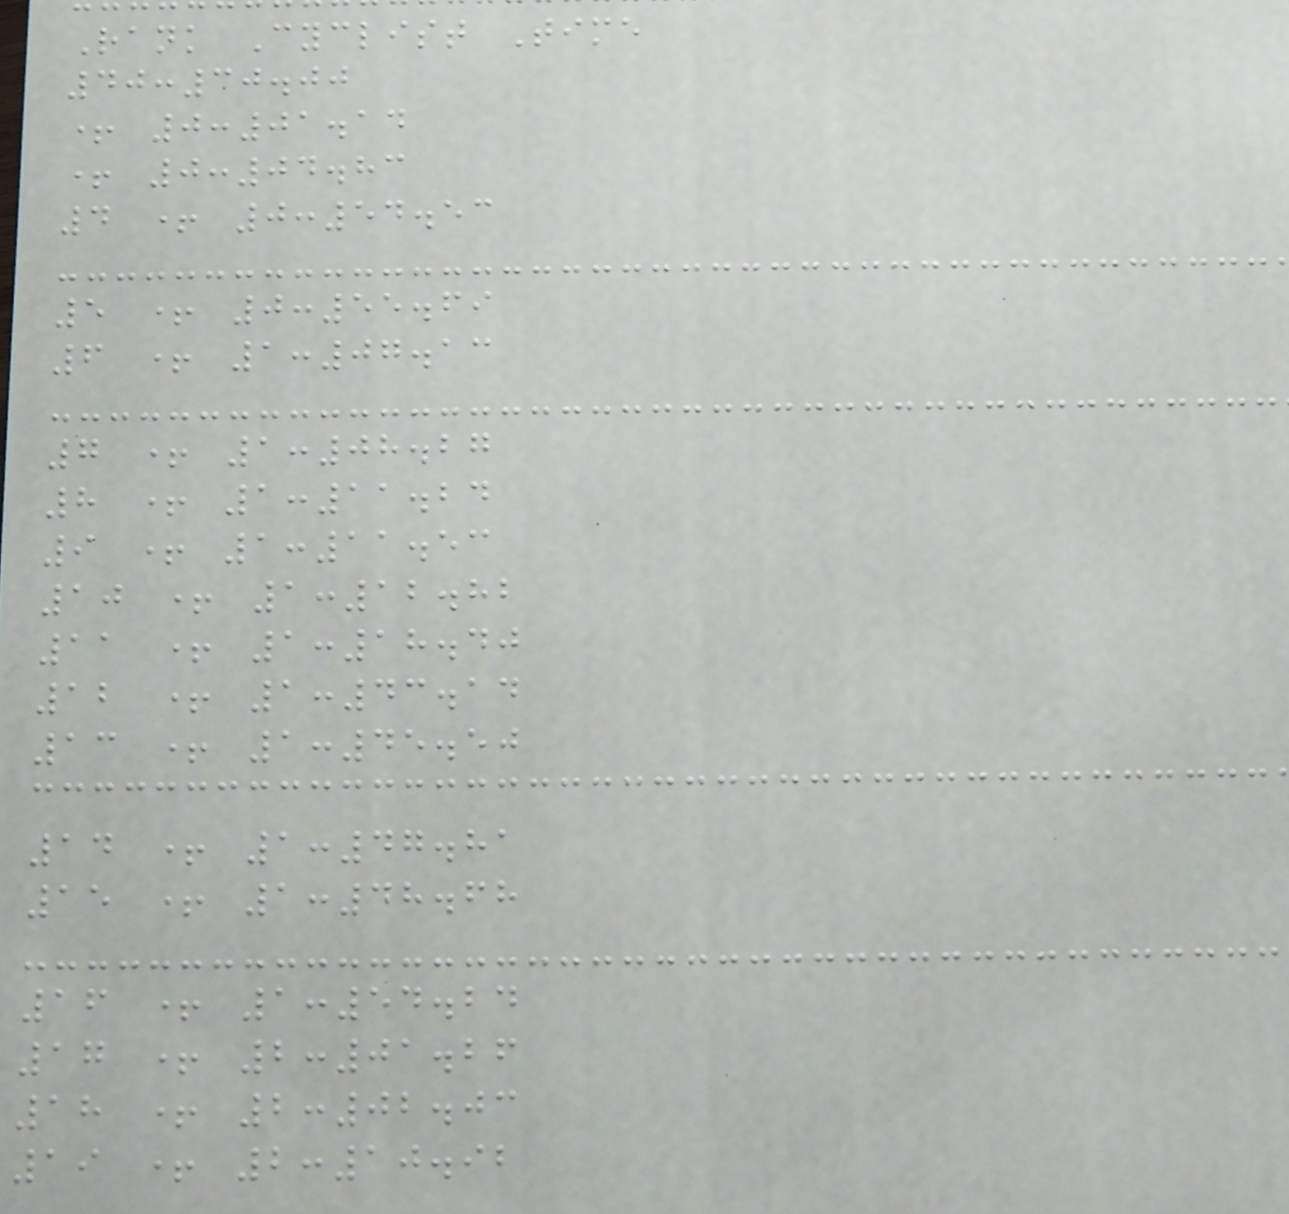Rank Cyclist Time
40:30.00
+ 0:01.14
+ 0:04.83
4 + 0:54.53
5 + 0:55.69
6 + 1:07.13
7 + 1:08.27
8 + 1:11.24
9 + 1:11.53
10 + 1:12.82
11 + 1:18.40
12 + 1:43.14
13 + 1:45.50
14 + 1:47.81
15 + 1:48.68
16 + 1:54.24
17 + 2:01.26
18 + 2:02.03
19 + 2:10.92
